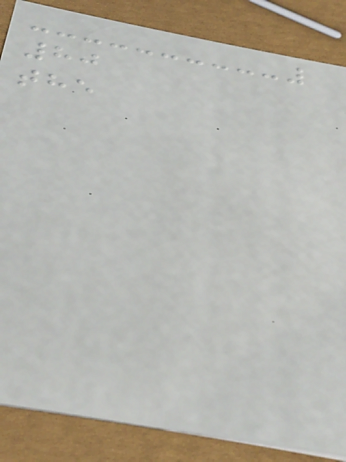80
the
